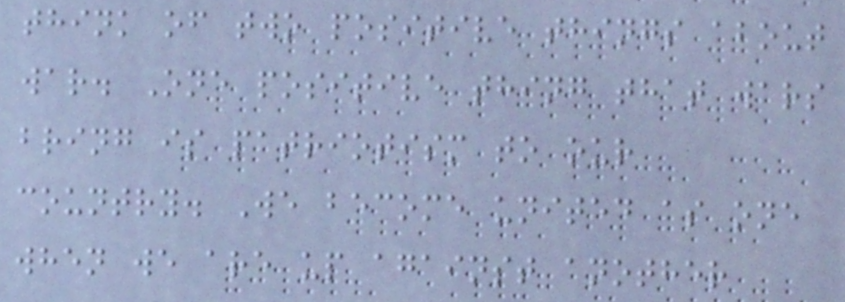think of two positive things about
war. One positive thing that wars
bring is patriotism to our
country. We become united as one
when we are up against another
